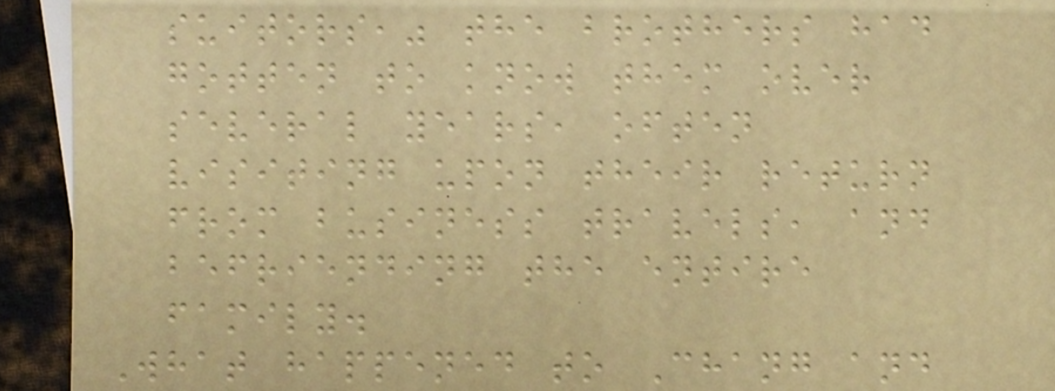suitors," the brothers had
gotten to know them over
several years, often
visiting upon their return
from business travels, and
befriending the entire
family.
What happened to Chang and
